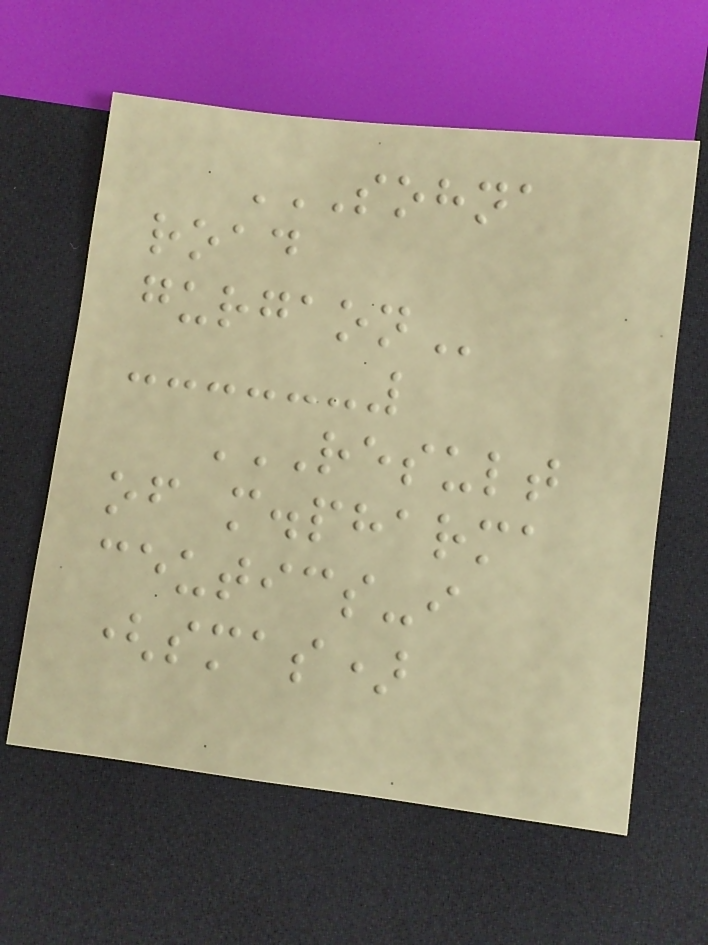SOHNA
ROAD
GURGAON
RESULT
OF M.PHARMA
CEUTICS-I
(SMAS)
